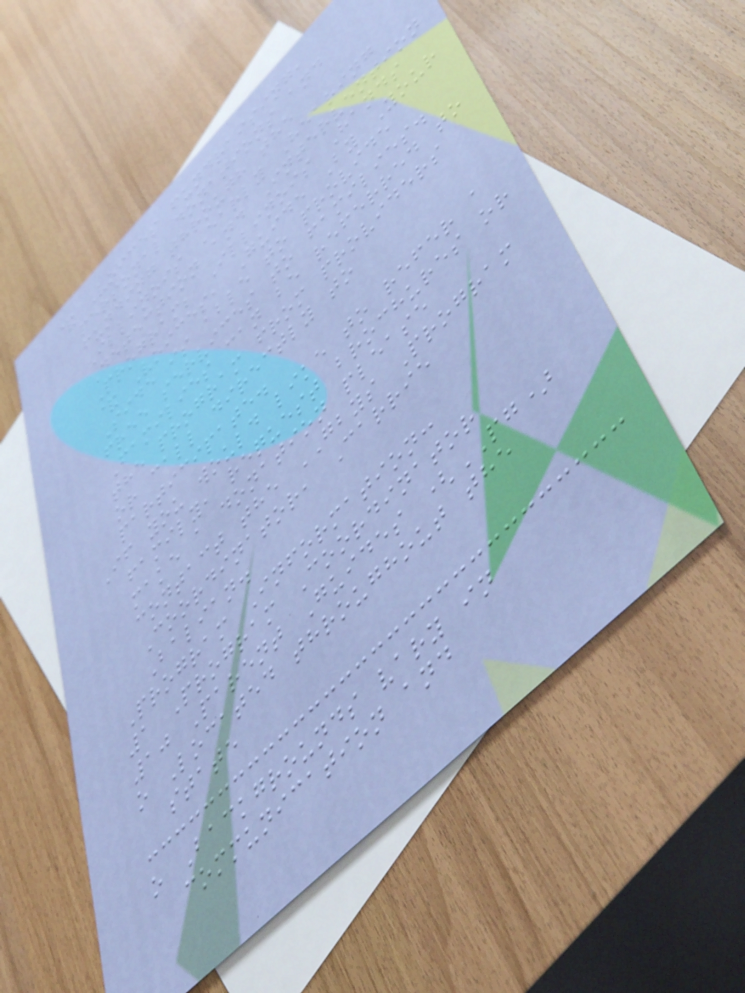& Voices fundraising,
personal donations and
funding through the
Illinois Early Hearing
Detection and Intervention
Program; Illinois Hands
& Voices, Guide By Your
Side is able to provide
free services to families.
Families can be referred to
the program from providers
or call directly to
participate.
If you would like to refer a
family, request brochures or
make a donation please
contact the GBYS Program
Coordinator, Carrie
Balian.
Program Information:
1 Program Coordinator
10 Parent Guides (PG)
o Located throughout the
state
o Backgrounds vary in
communication and
